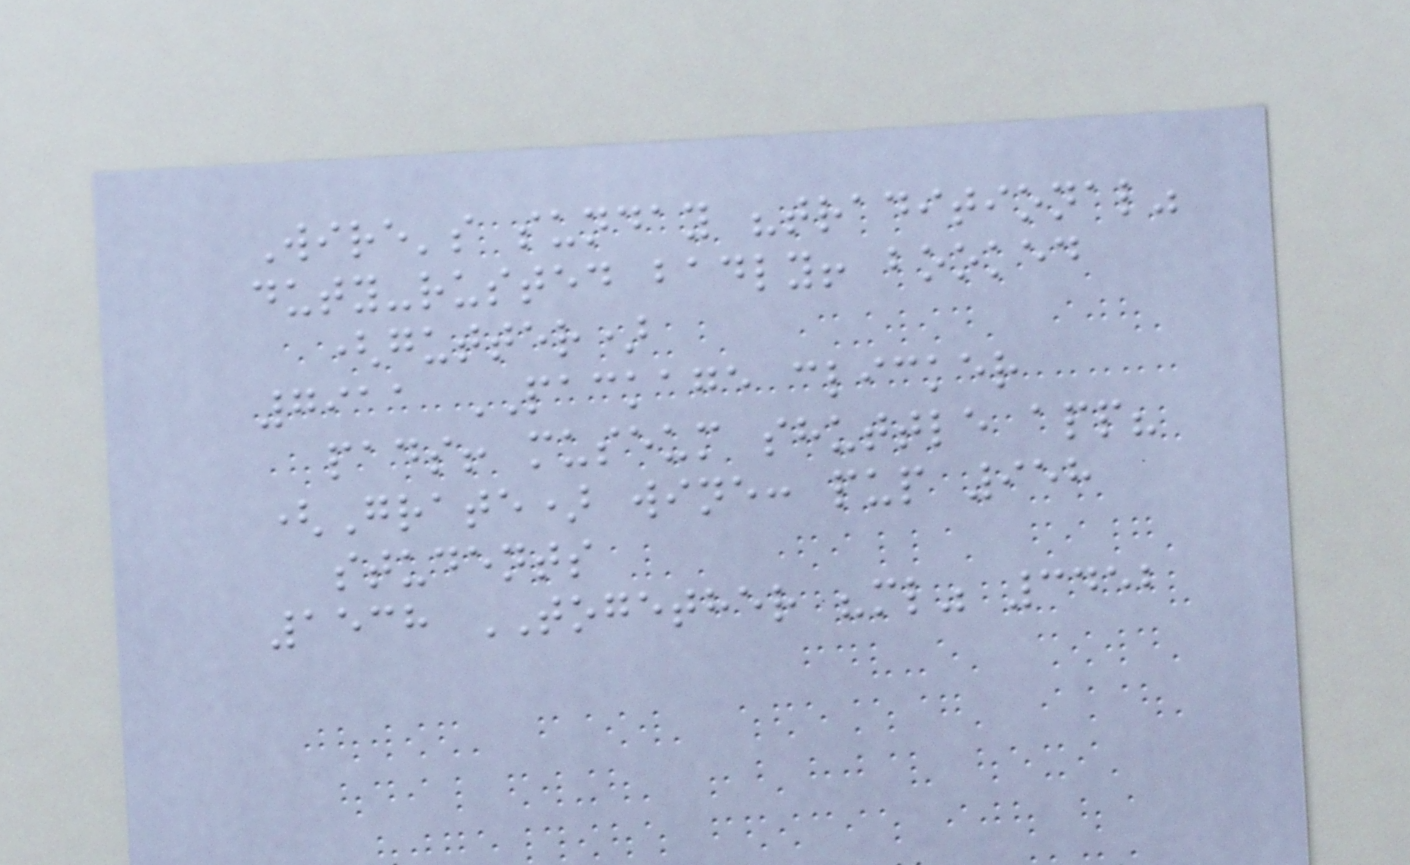Wire's sunday "traditional"
duty-rusted badly! booked
(gutter)
7911 PACKAGE clicker
pads! museum shuttle app?
(Grate) wine: pup 958
students
1538 TOGETHER "ml" 3452
